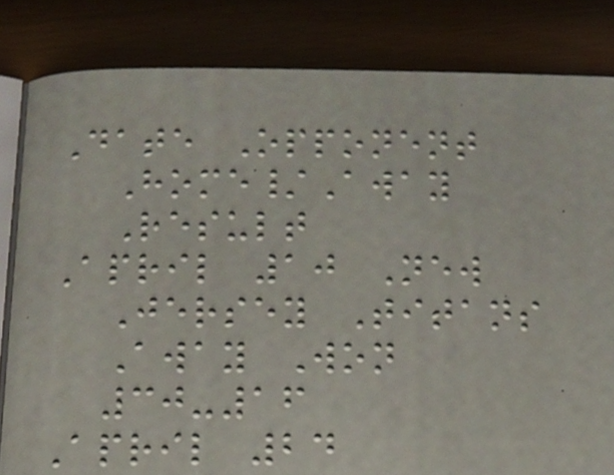Date Opponent
Home/Away
Result
April 10 New
Jersey Titans
Away Won
30-16
April 24
